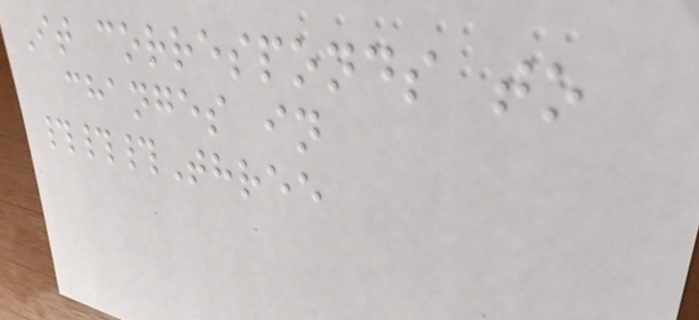It corresponds to
changes in
###Three
